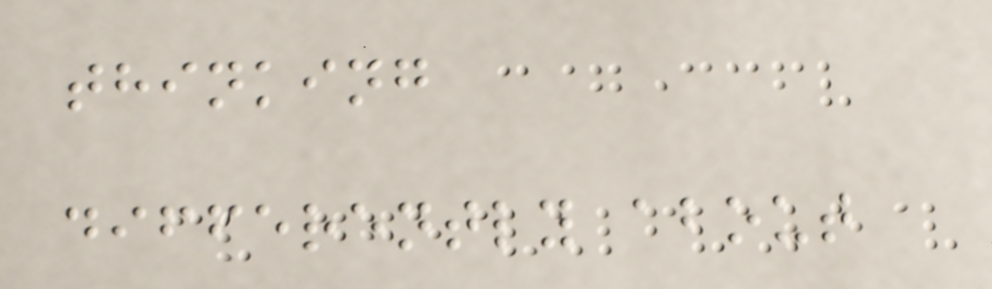thinking
differently about
